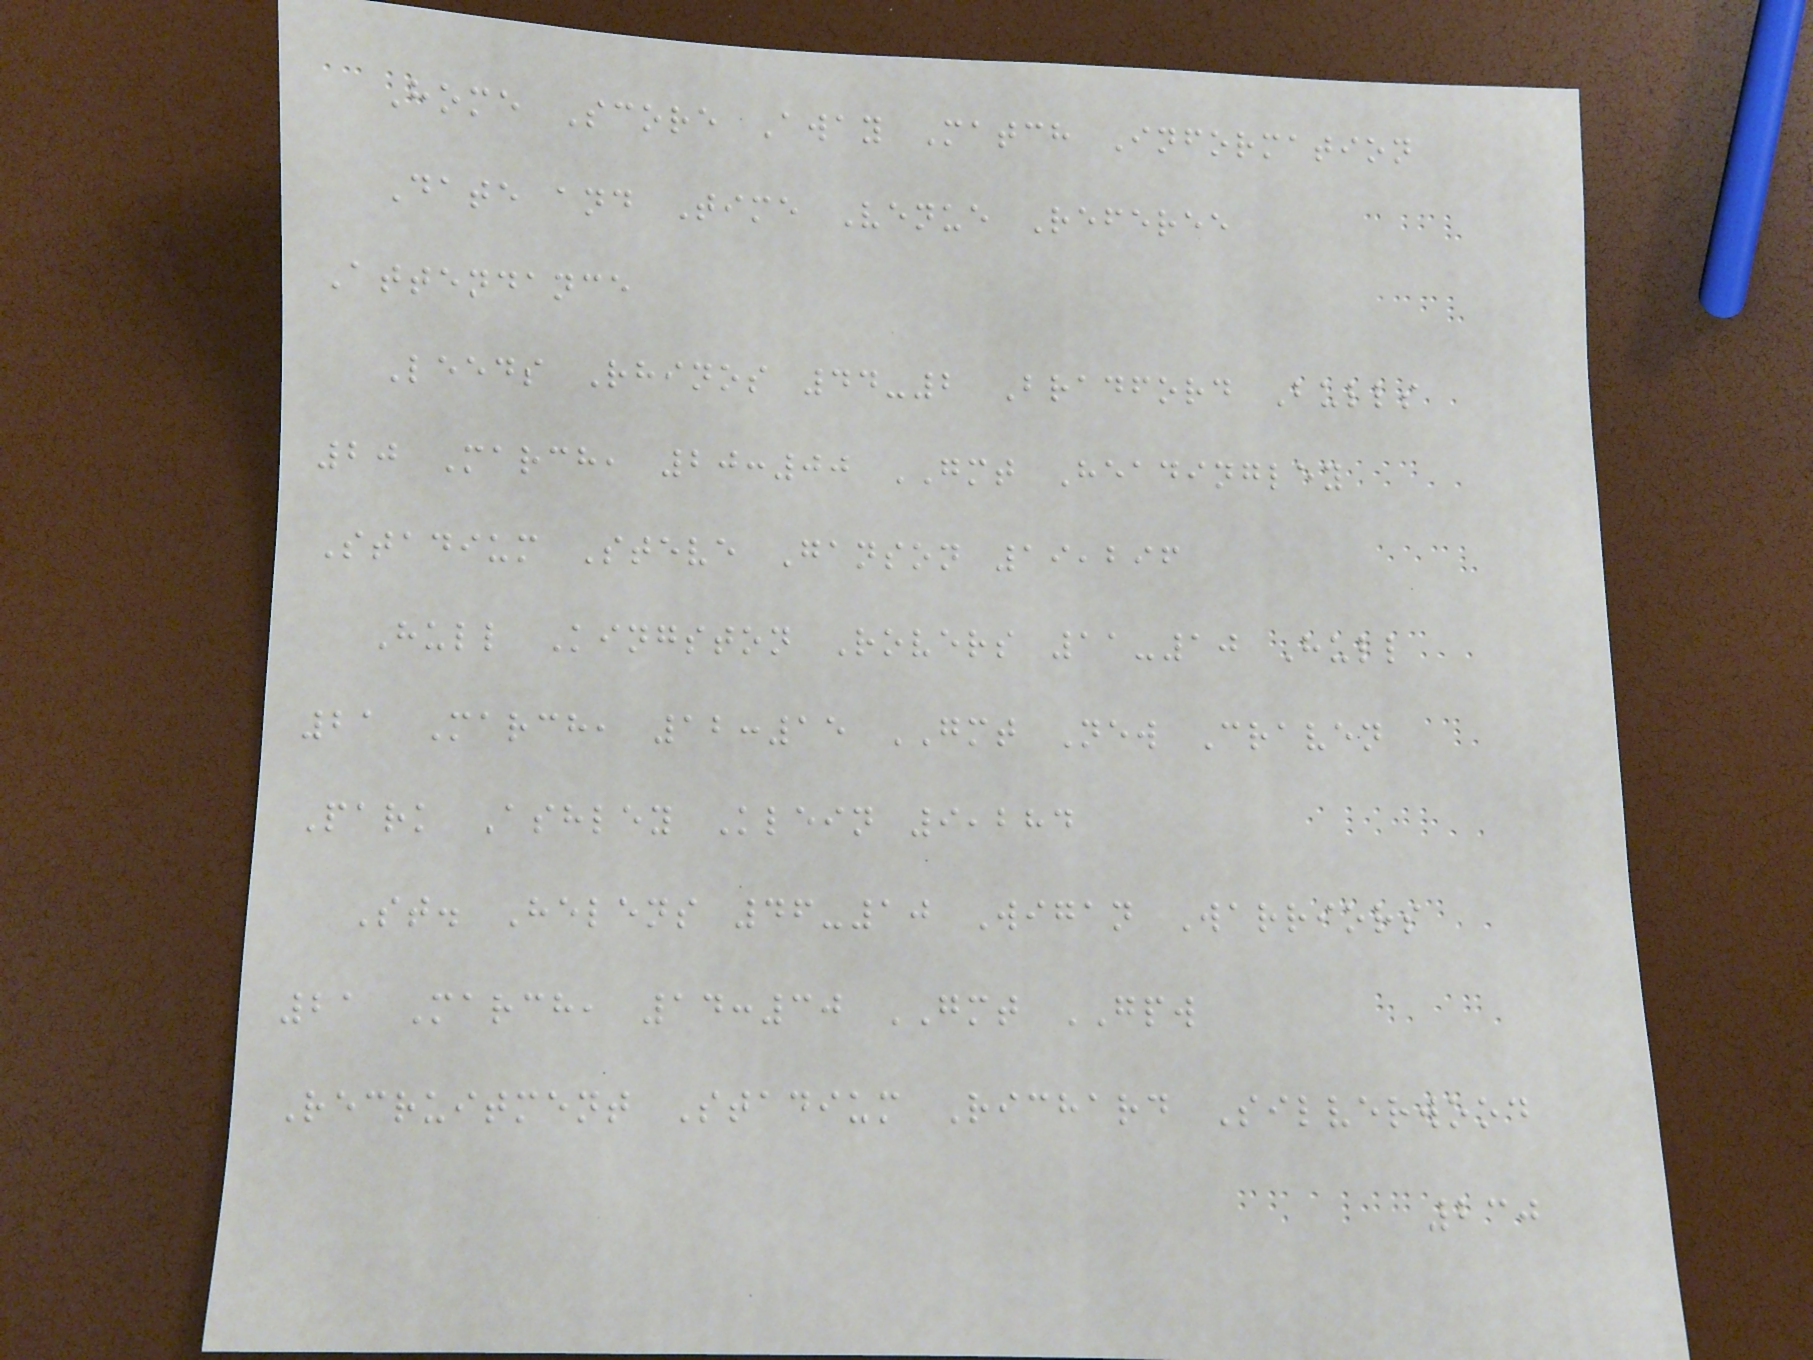Home Score Away Match Information
Date and Time Venue Referee
Attendance
Leeds Rhinos 44-2 Bradford Bulls
20 March, 20:00 GMT Headingley
Stadium Steve Ganson 19,296
Hull Kingston Rovers 11-10 Hull
21 March, 12:15 GMT New Craven
Park Ashley Klein 9,284
St. Helens 46-10 Wigan Warriors
21 March, 14:30 GMT GPW
Recruitment Stadium Richard Silverwood
230
